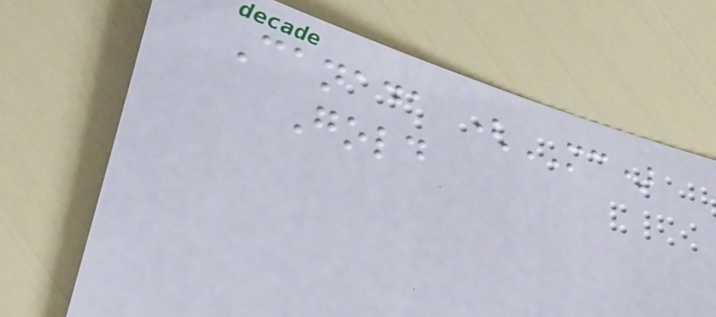Canada (MC)
Gold
